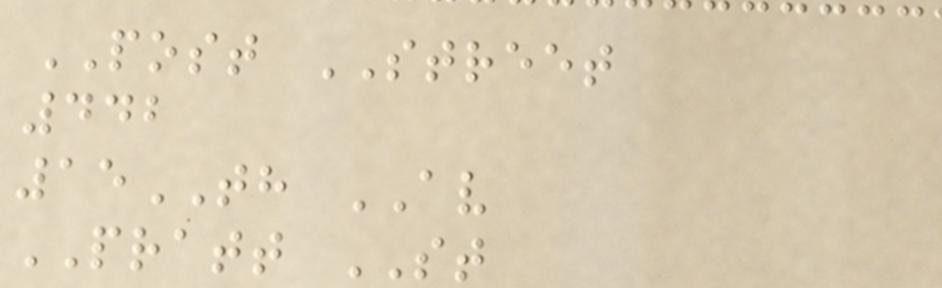POST STREET
442
15TH AV
PRATT ST
